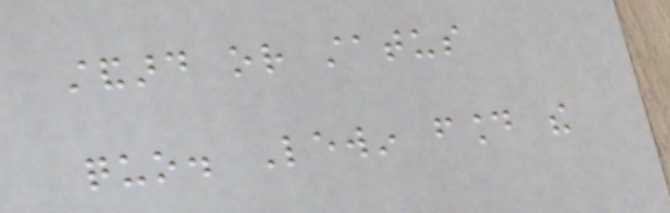standard or status
quo. Lewin found the
